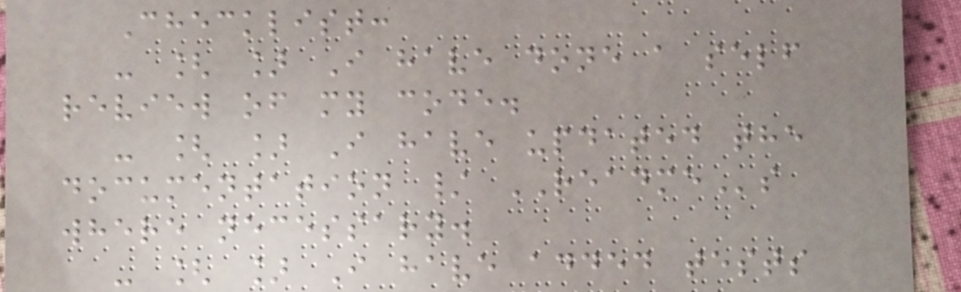Checklist:
- [ ] I have done a self
review of my code.
- [ ] I have updated the
documentation / READMEs
where necessary.
- [ ] I have added tests
